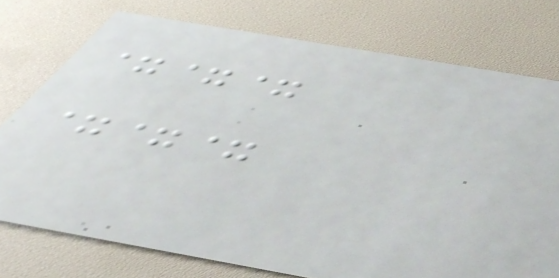===
===
